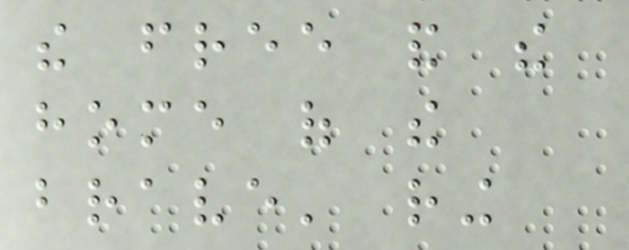the free and the
home of the
brave' ring
